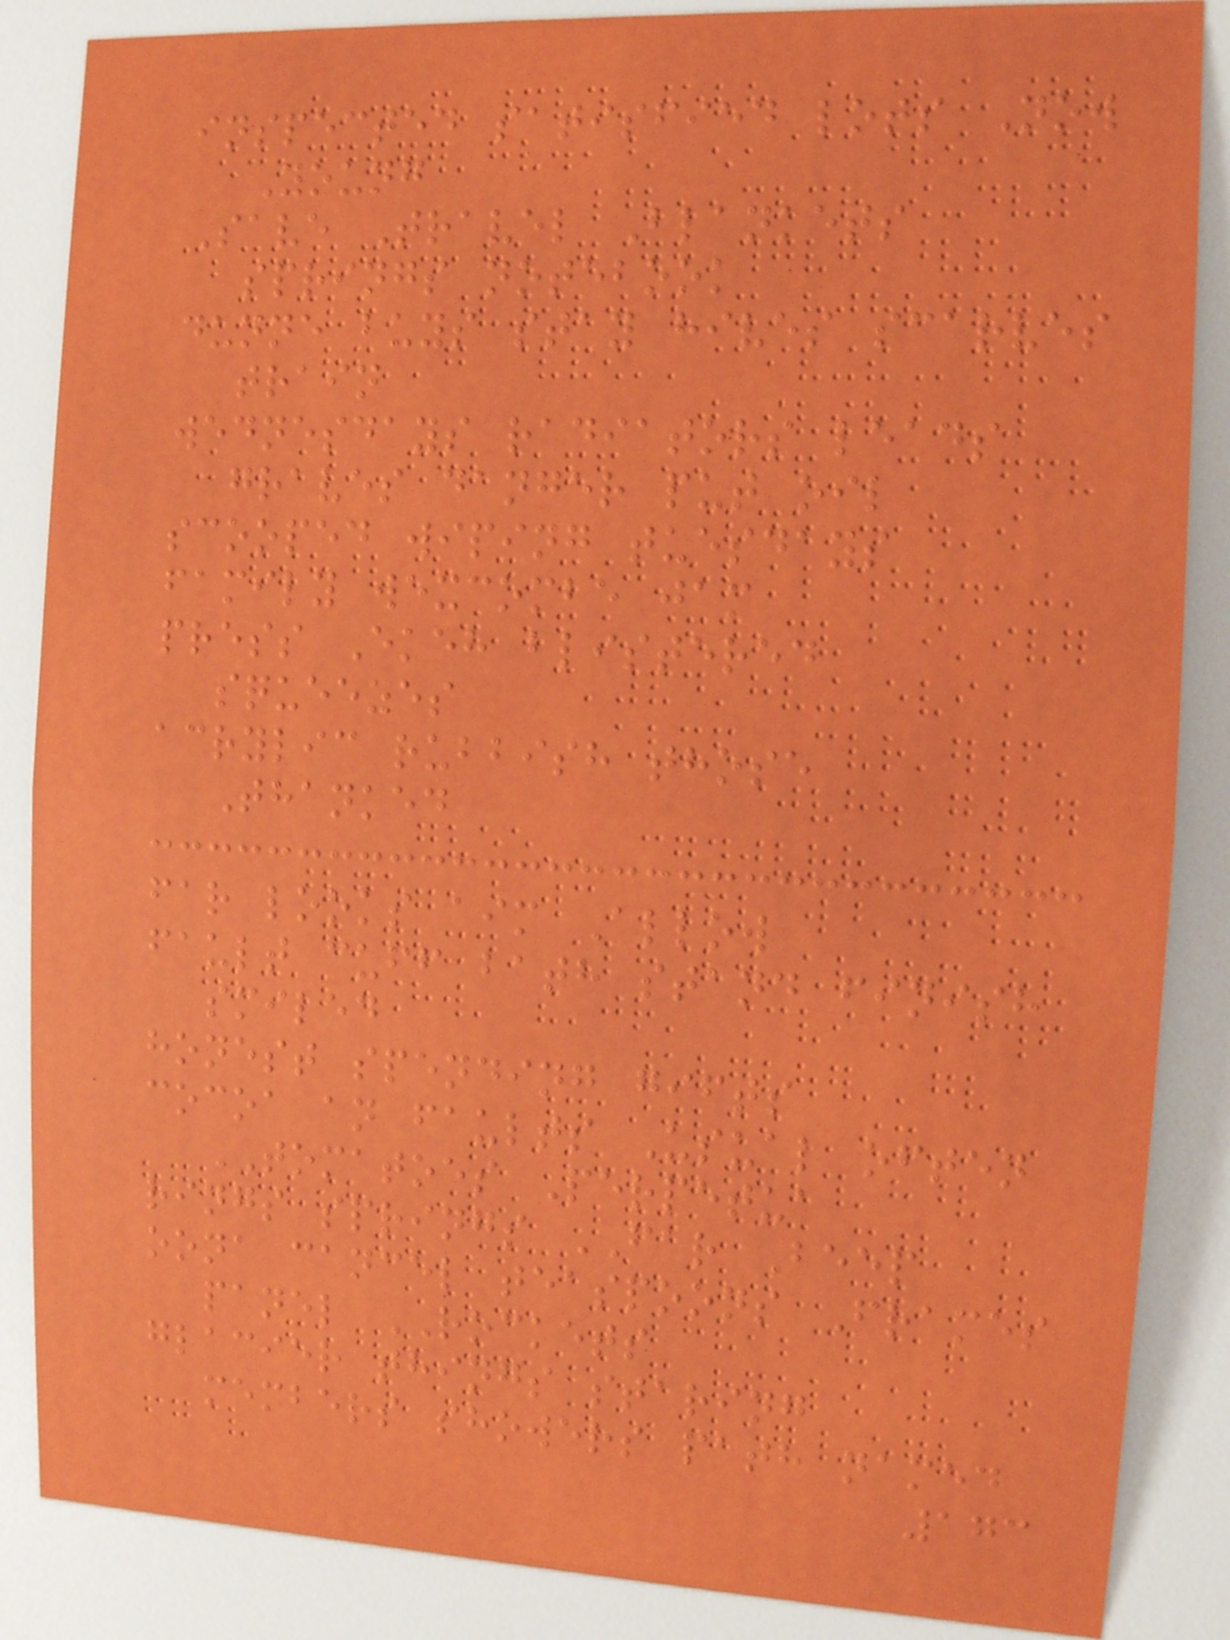inspected satisfied lots Now
Young
Save Travel Blankets
springs notebook
dunne buys stay hives scarves
train
wednesdays radiators leads
graves danger put oil
scooped wiping tuesdays
family wexcombe jam
press Ekeh blistered
squeezes
acrylic rubbish those
Thanked
far looks aim Allow
fault cuff bath stand finish
smiled
honest spending gifts
cocoa an faults Usual often
TOMATOES Perpetua
rings springs FAR Beep
oona cancel teaspoons Frames
panel ROCKETS
glacier things staring
members showers path named
173
